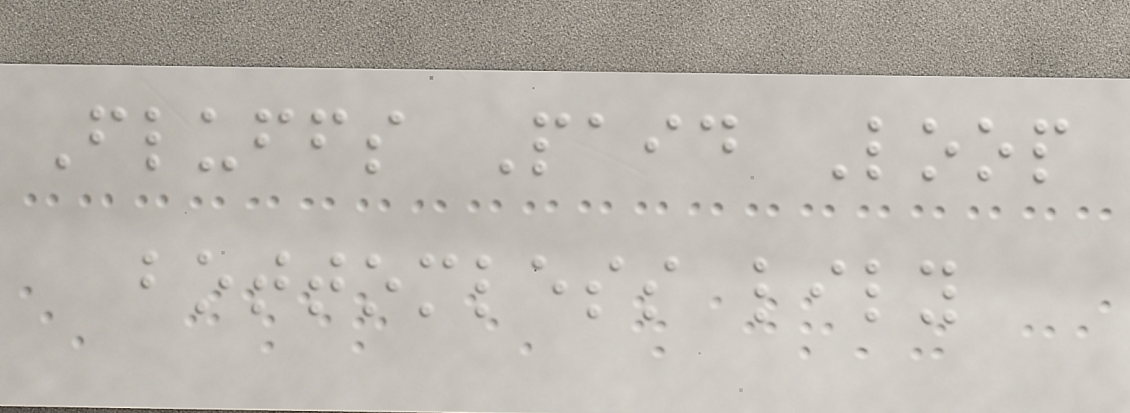Fluffs Paid Loop
bottomless lily
